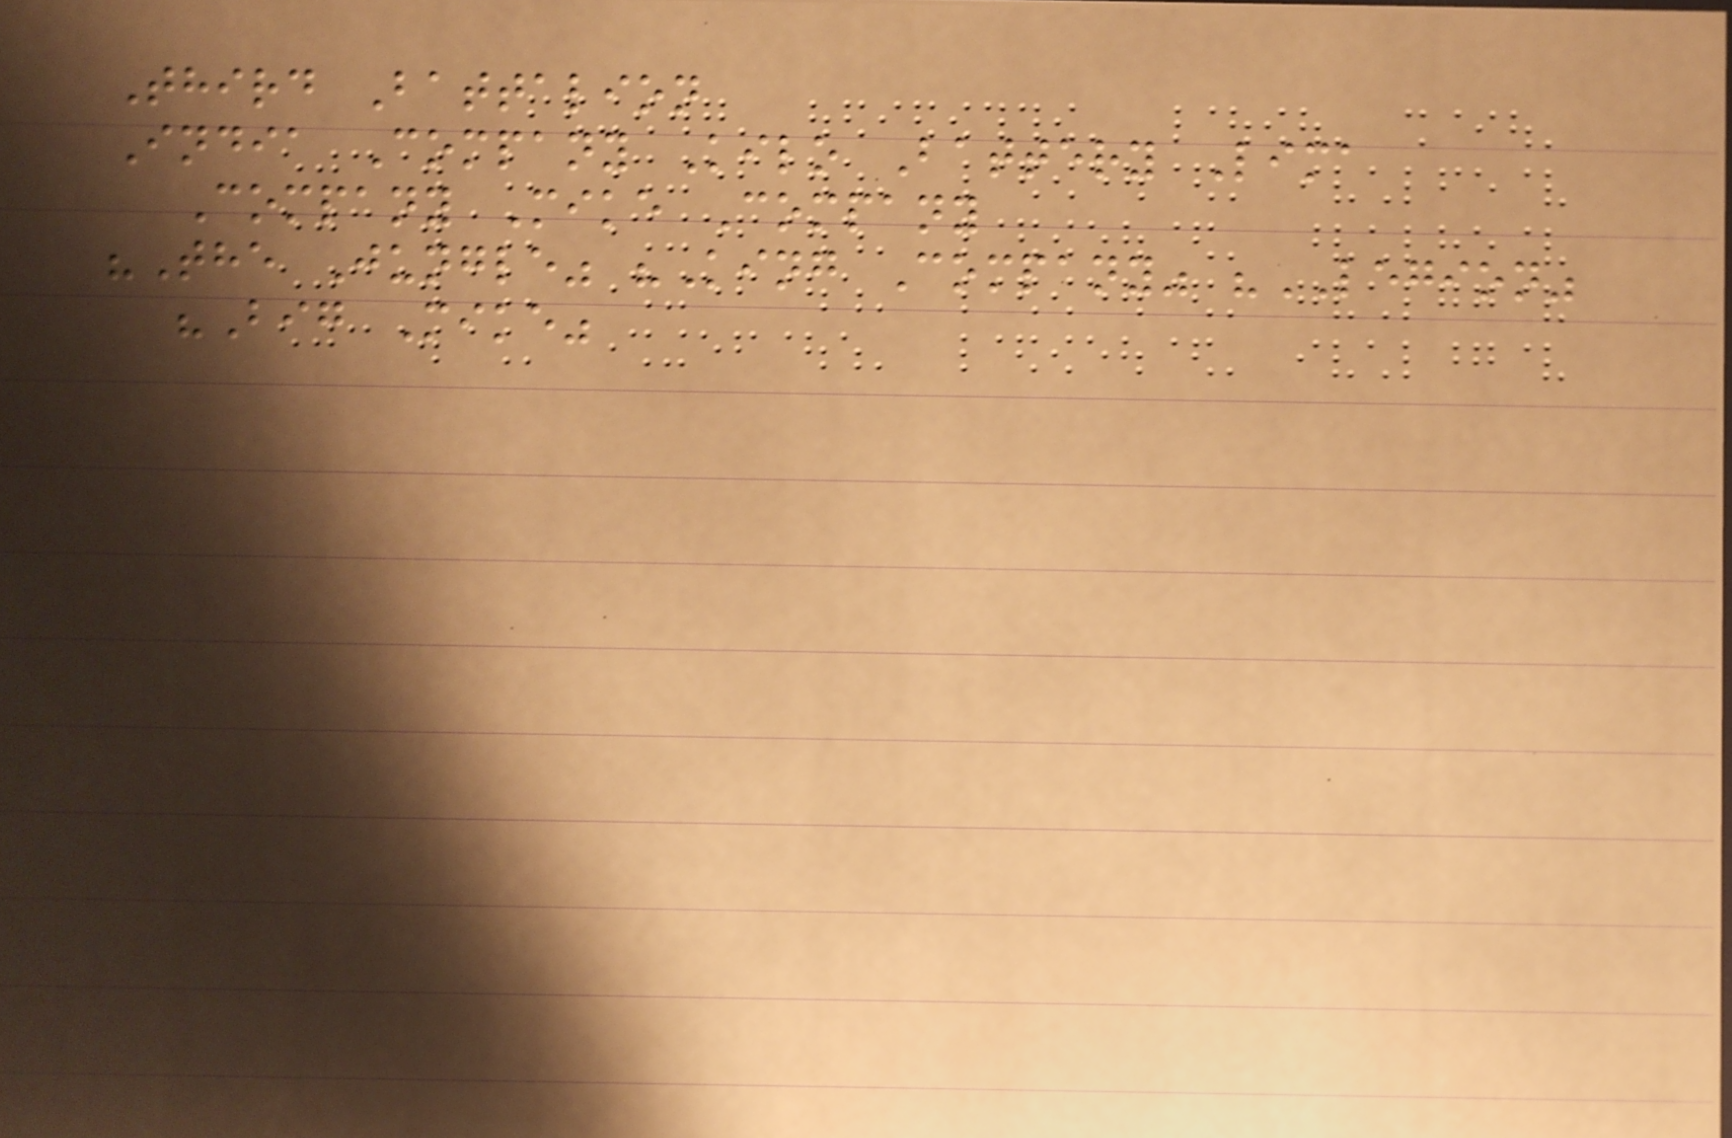Third Battalion
India Company Kilo Battery Lima
Company Mike Company
"The Jungle" "King Company" "LEGION"
"Big Mike"
